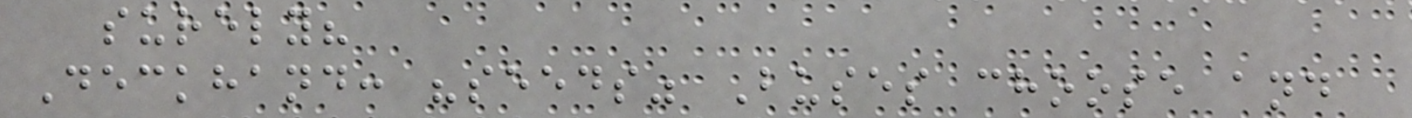surely?
Deckhand: "seeds" Buses choose and
